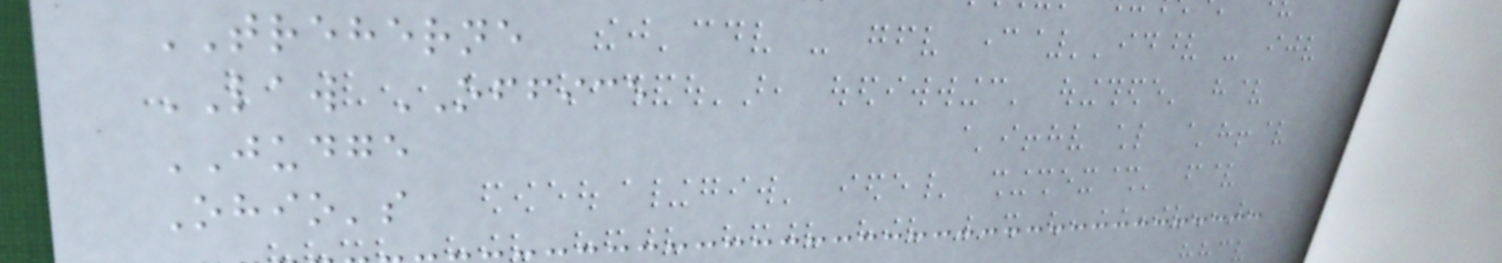TREHERNE
LAW OFFICE
JUDGE
Ohio's
